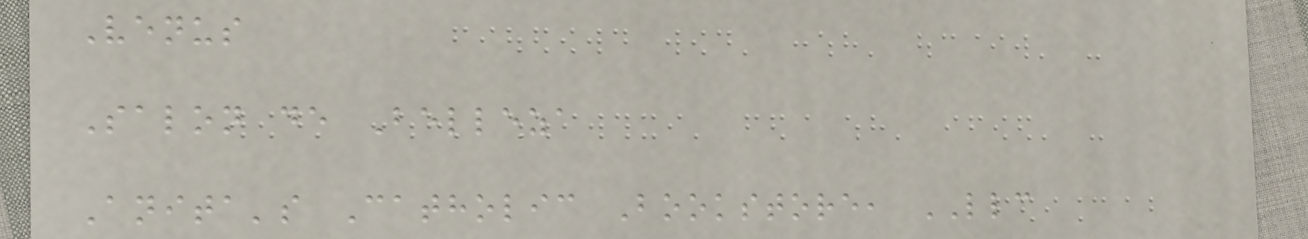Venus
Salon de Belleza
Anita's Catholic Bookstore, LLC
